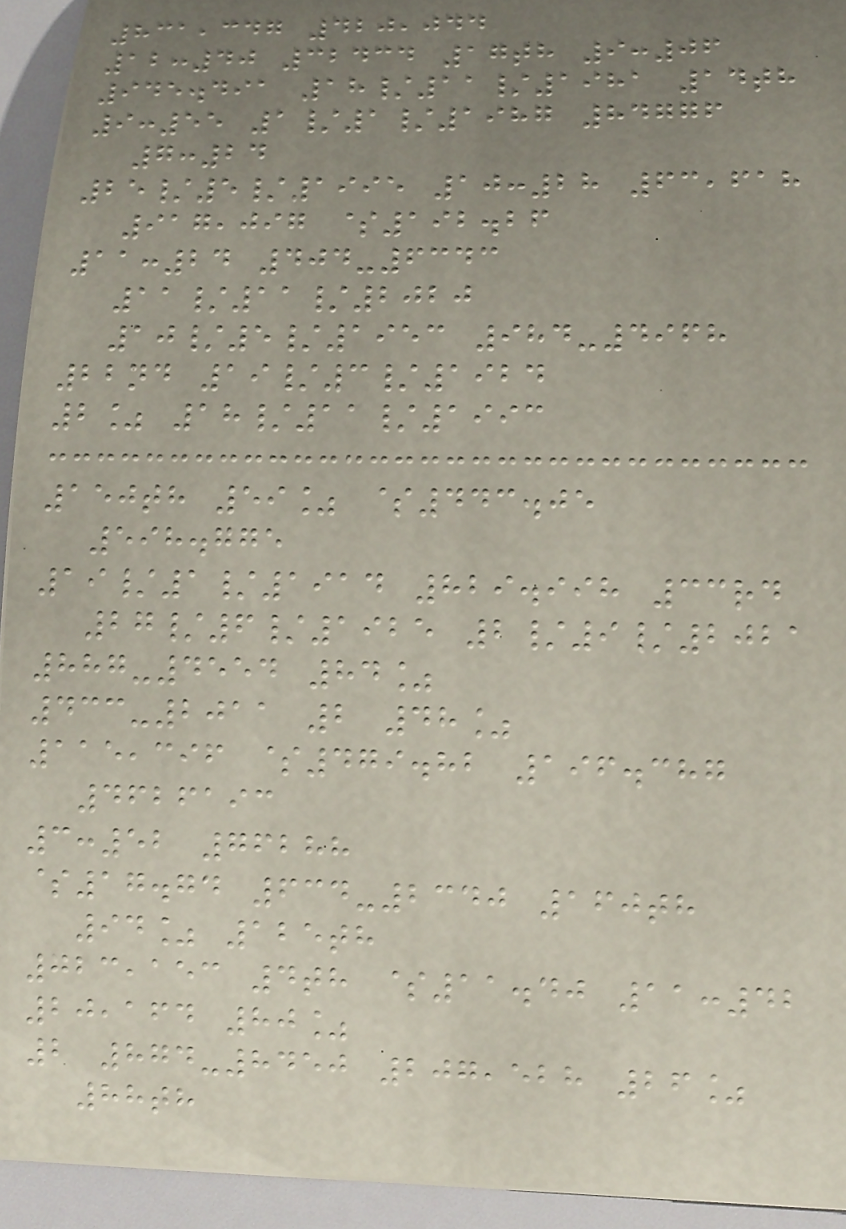831,347 420,044
12:40 32434 17th 9:06
945.491 18/11/1981 14th
9:55 1/1/1987 84776
7:24
25/5/1995 10:28 63,618
917,097 $192.26
11:24 404-6343
11/11/2020
10/5/1953 984-4968
22nd 19/3/1924
2% 18/11/1993
150th 59% $443.05
598.775
19/1/1914 829.998 33rd
27/6/1925 2/9/2021
887-4554 84%
433-2011 2 48%
115,396 $479.82 196.387
4626193
3:52 76288
$17.74 634-2340 160th
94% 125th
723,153 4th $11.40 11:42
20,164 80%
2 874-8450 207,528 26%
88th
